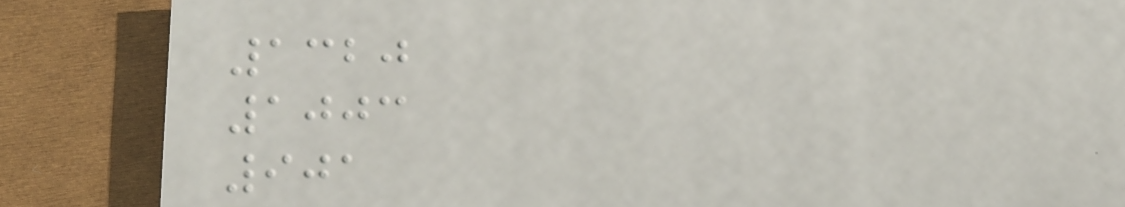1320
1003
901
